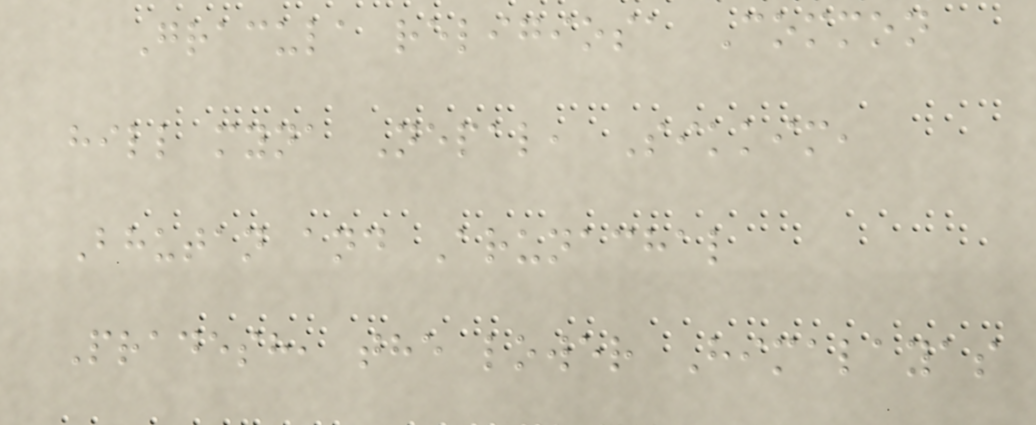Gracula religiosa Common
hill myna Nepal, Sikkim,
Bhutan and Arunachal
Pradesh, the lower Himalayas
